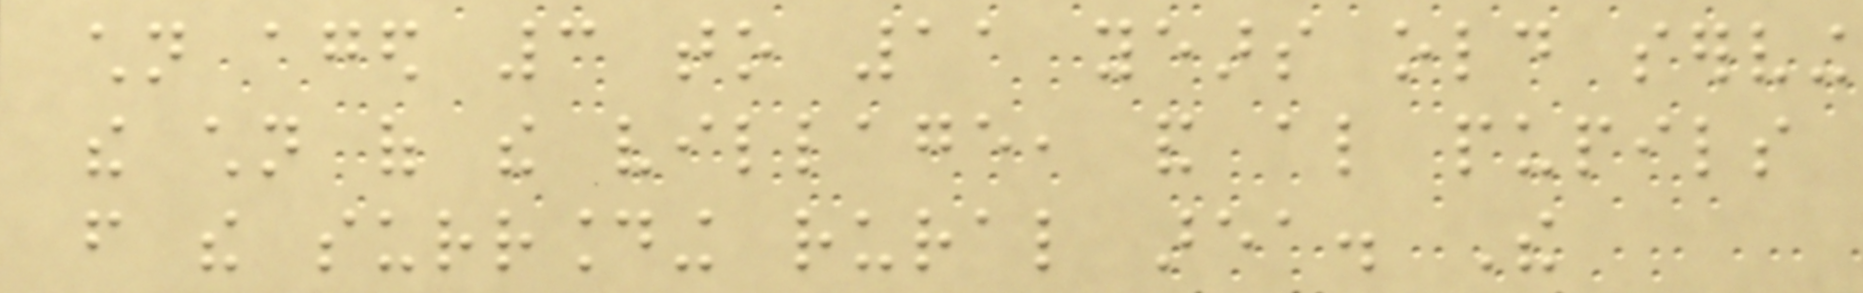children aged 3 to 11 years old serving
the children of the village, and also pupils
from the surrounding rural area. The
